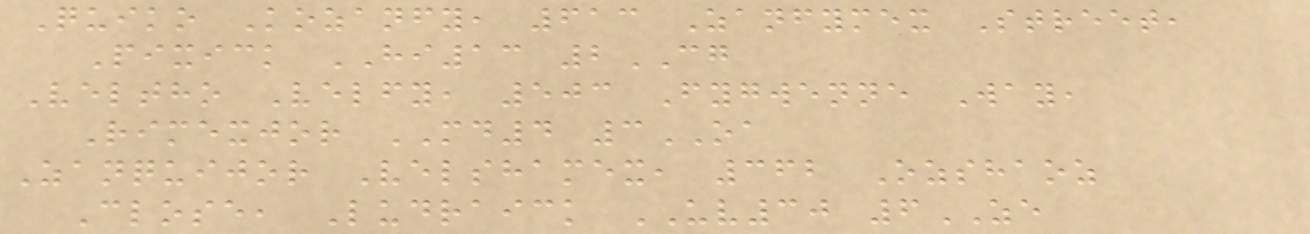Quiko Kozanfy, 613 Zanfymex Street,
Pixick HI13 2CG
Veltho Velfy, 503 Fygwenne Way,
Rimexjor MD4 3OA
Zanquijor Velshamex, 362 Ozshaoz
Close, Ludraick UV30 6ZE
